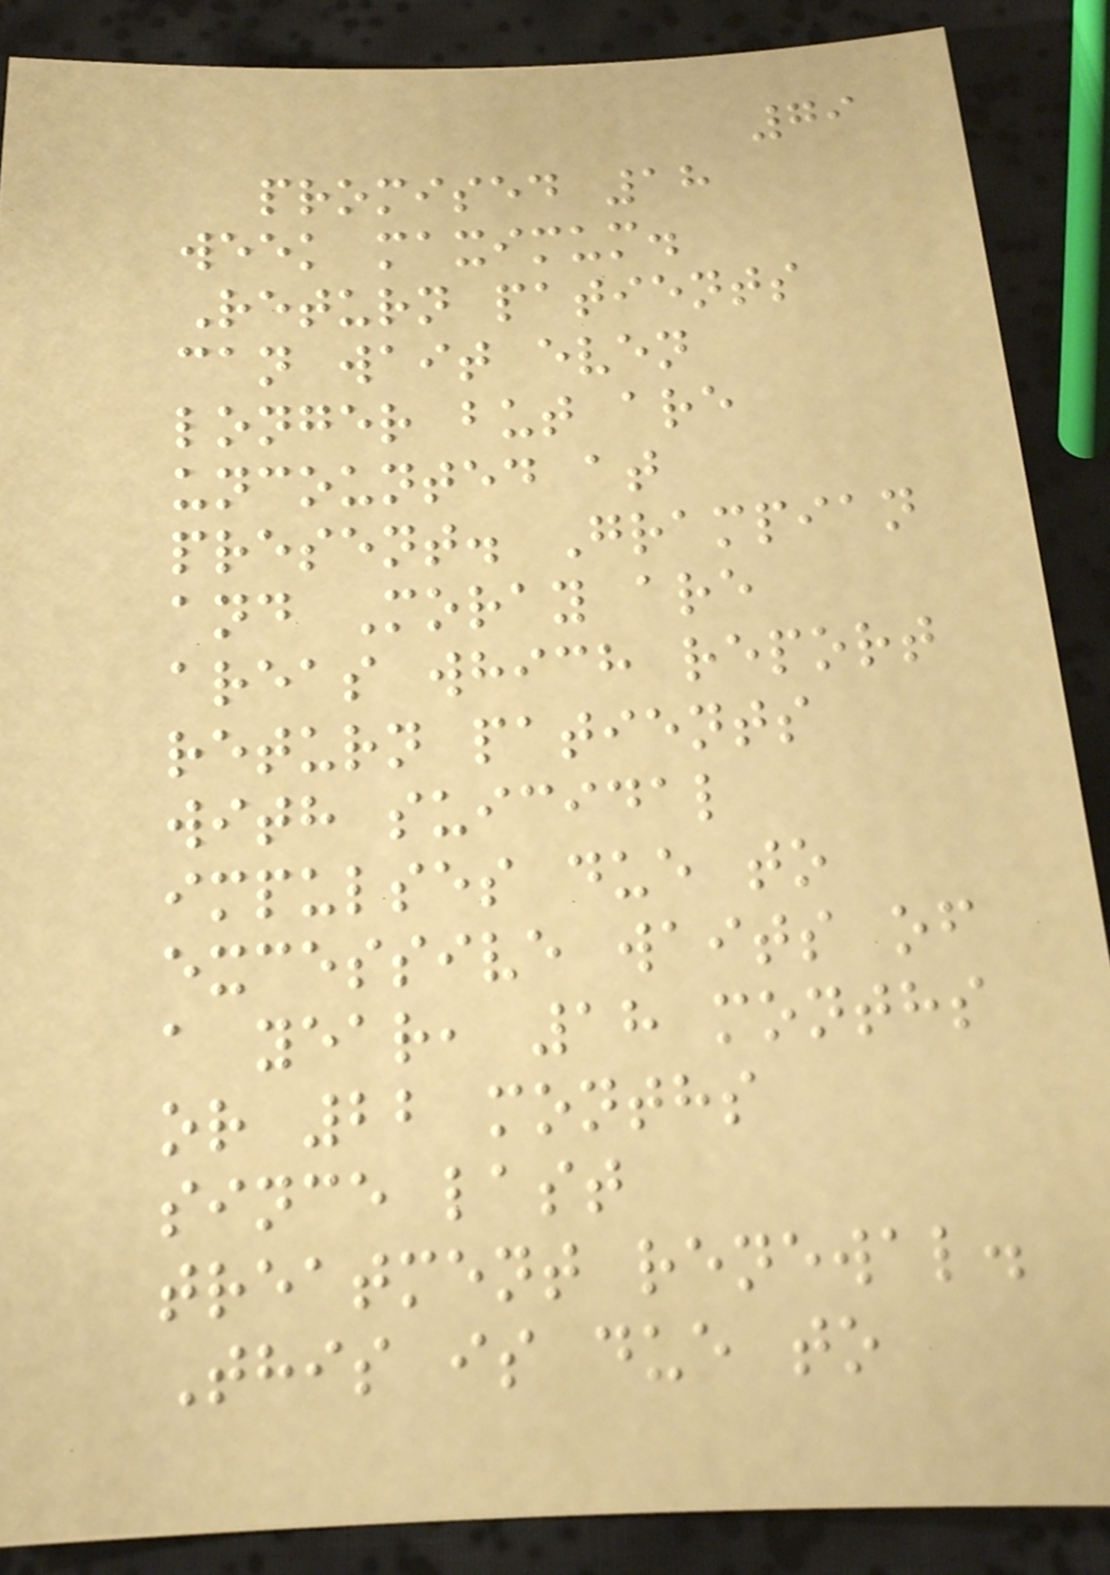79
promised 18
week maximum.
Return patients
can wait even
longer but are
uncounted at
present. Grampian
and Moray are
areas which report
return patients
with suicidal
impulses due to
excessive waits of
a year, 18 months
or 22 months
since last
treatment renewal.
This is due to
